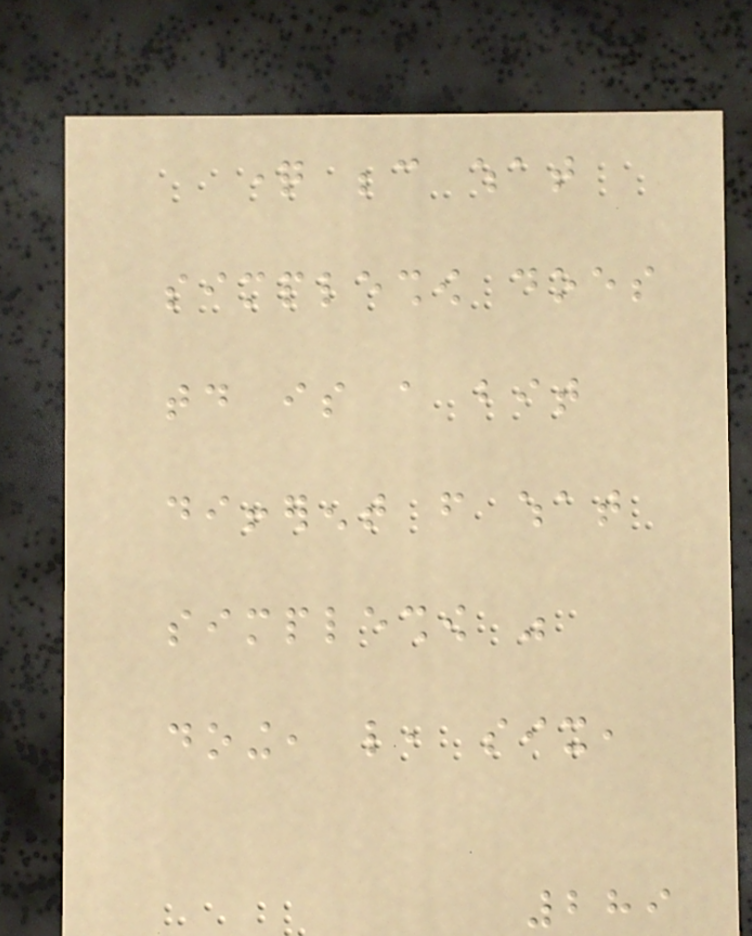question because what
simpleshow does
today is a bit
different from what
simpleshow was
doing, like, six,
289
